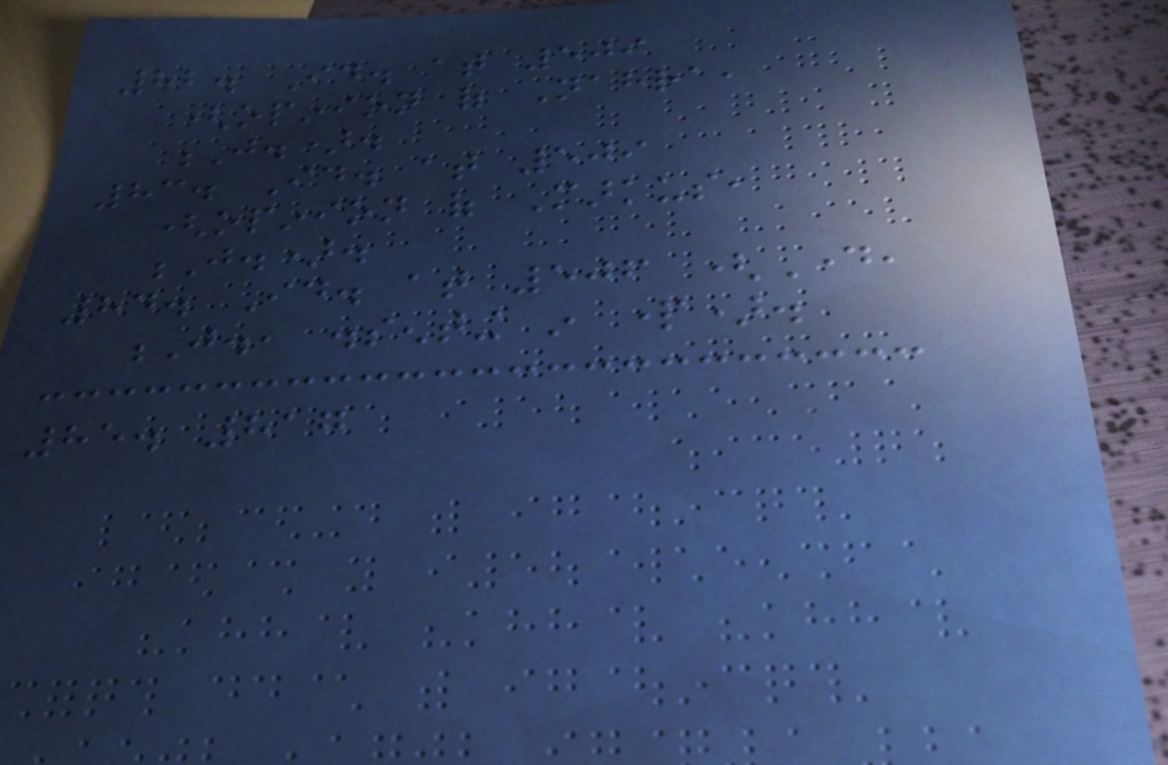82. Id. at 509
(opinion of Nahra,
J.).
83. Id. at 509
(opinion of Markus,
J.).
84. Id. at 506 (Day,
J., dissenting in part).
85. 817
